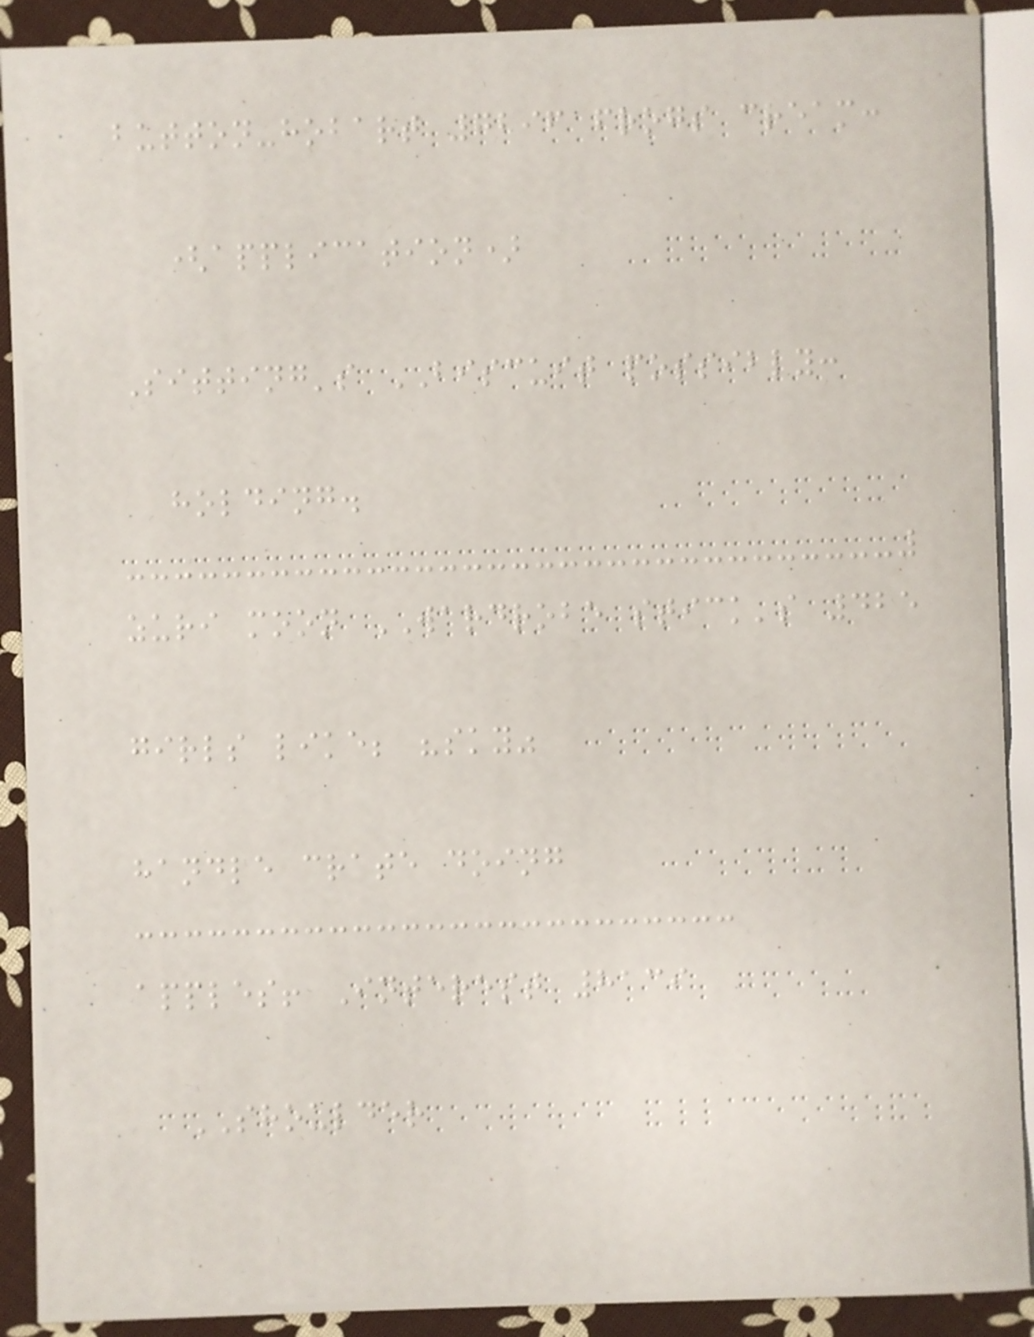button-hobart 7296 frogs cream:
(application)
Sitting's BISCUIT possibly:
holding.
zuri moon WARDROBE stick's 425
girls like; "sky"
handle crate doing
apples! Interest 8139
SHOULDER
